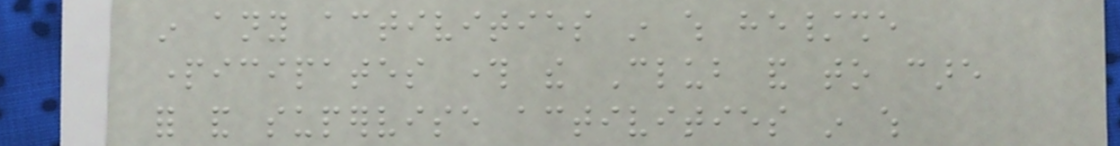in any activities in which he/she
participates through the Club and to care
for and supervise activities in which
